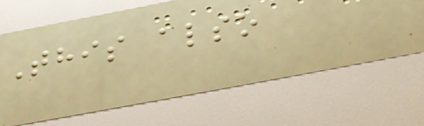This also
